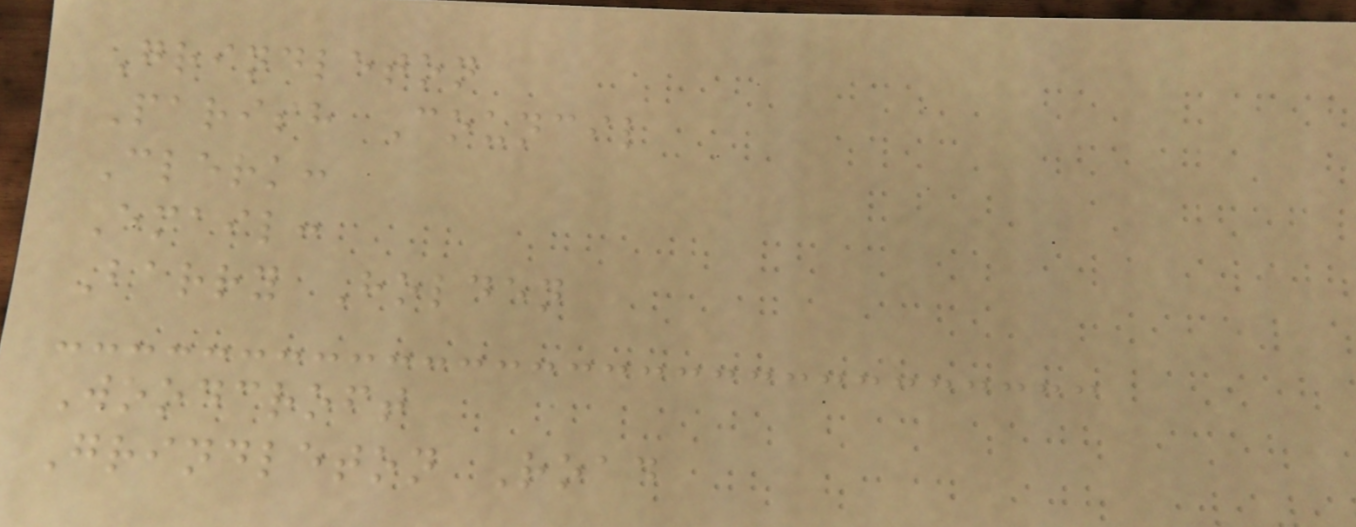Grindleton
Parish Council
Clerk:
Email:
Barry Holden
Woodcroft
Grindleton Road
